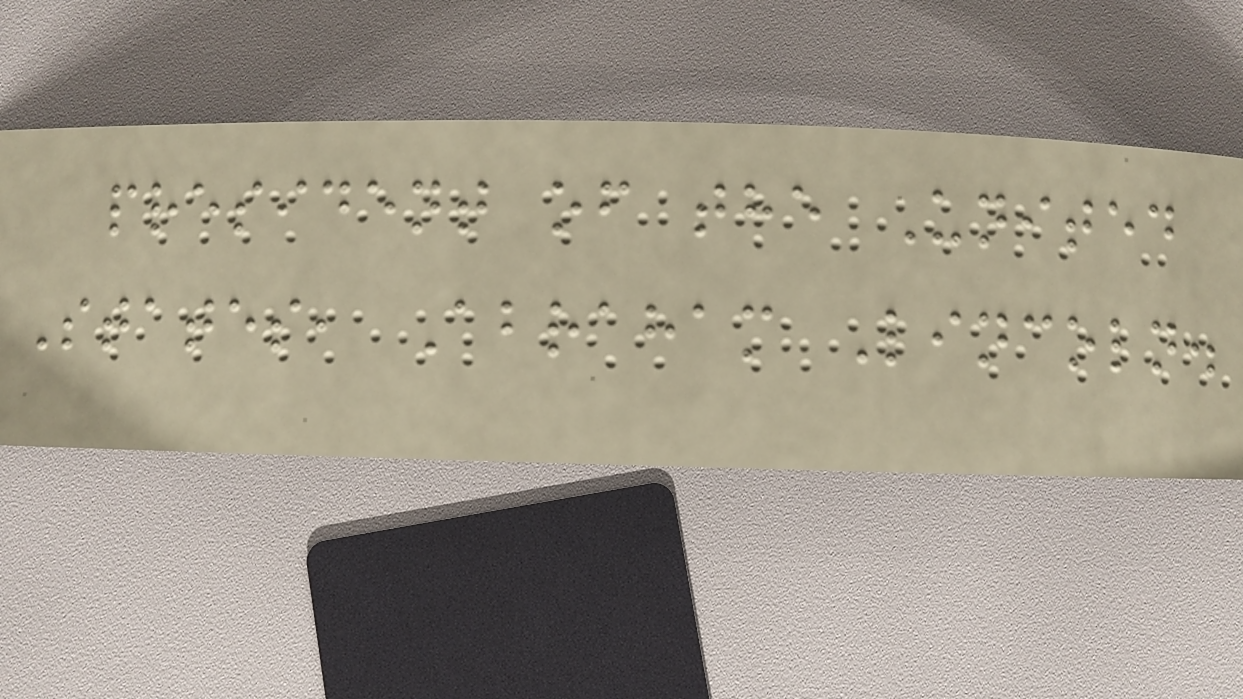president of the United
States, Abraham Lincoln.
